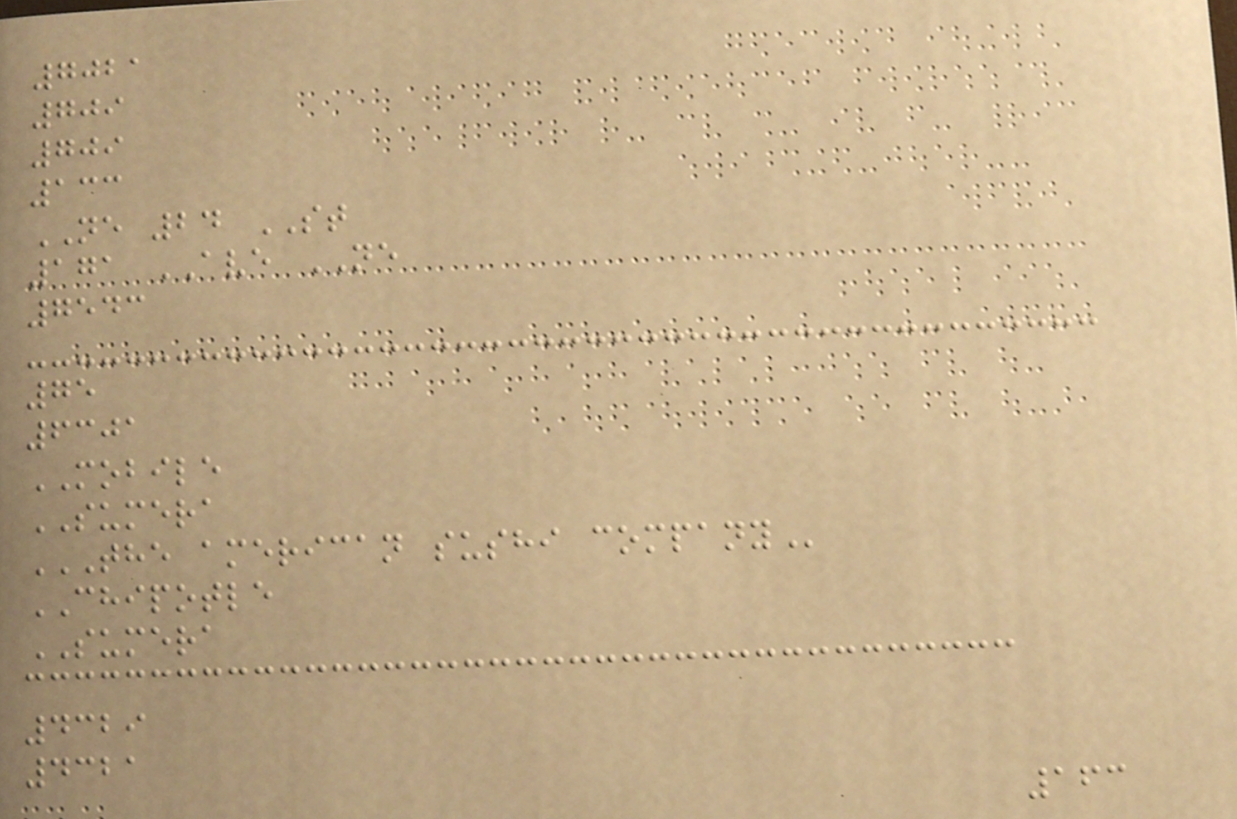7021
709
709
133
NE 24 ST
171 AVE NE
7543
75
6301
MOBILE
SUMERA
THE AMERICAN SUSHI COMPANY
CHIPOTLE
SUMERA
4329
4321
163
